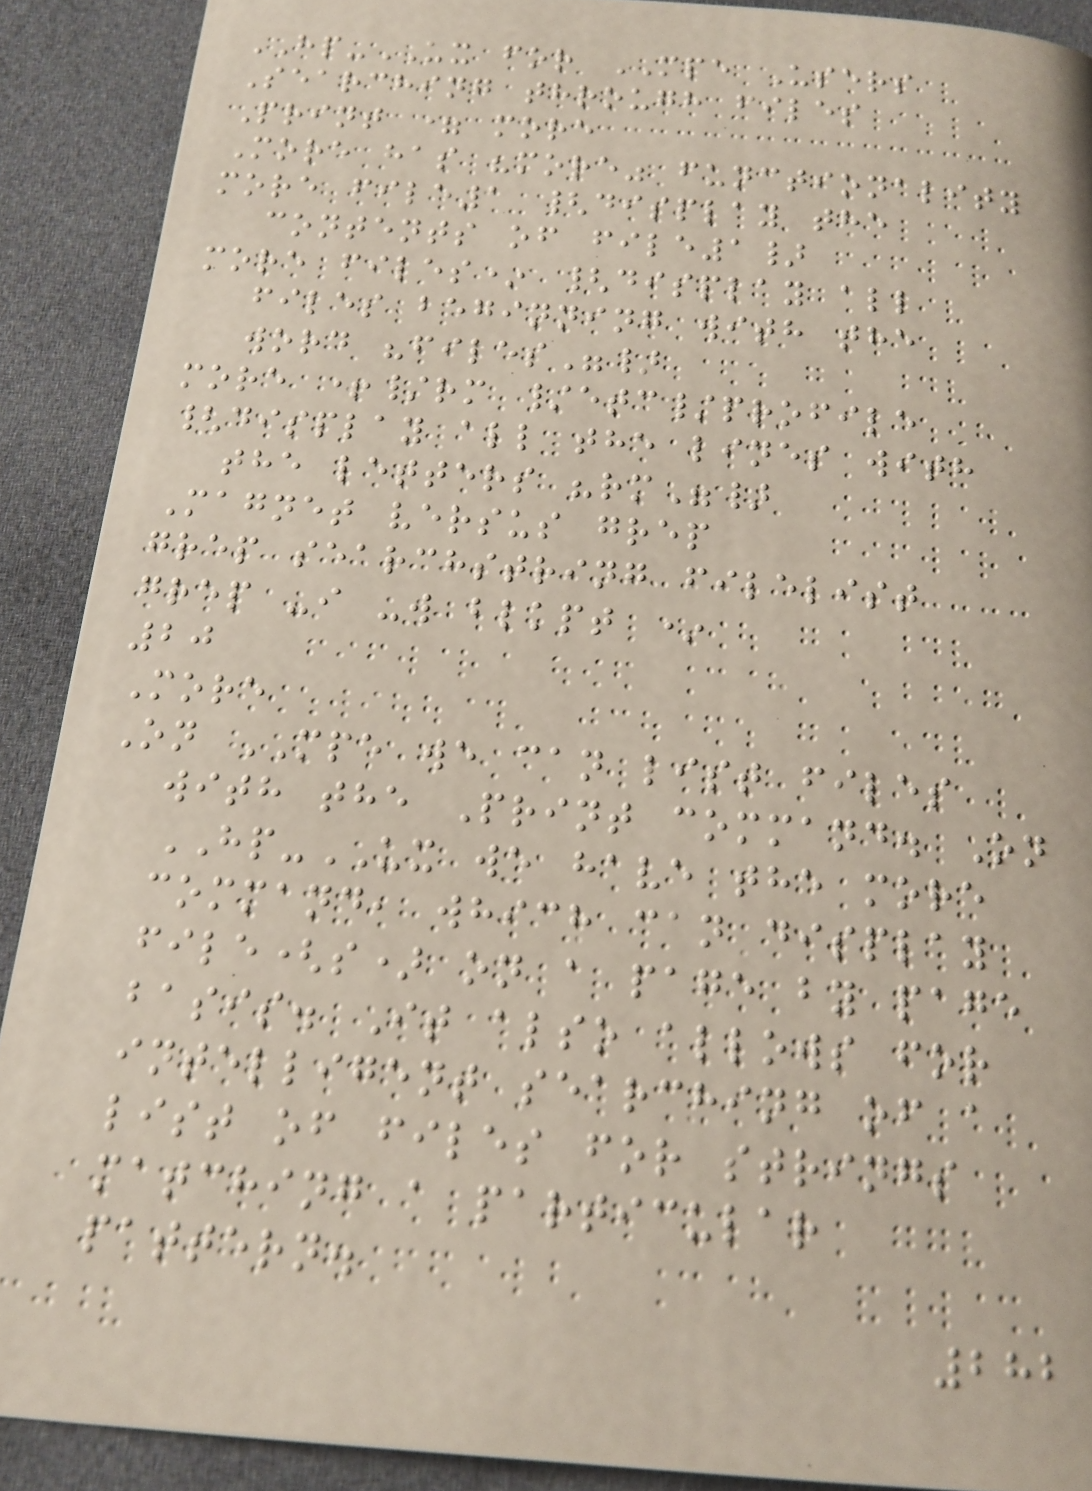HP-UX for MPE Users
Searching through files
Print = more
More has "more" functionality
more file1 {display the
contents of file1}
more files* {display all
files beginning with the
word "files"}
more +/rm /etc/profile
{display all the lines with
the letters "rm"}
Magnet versus grep
grep searchstring filelist
grep -i -w blkpt *
20
More
On MPE we can list files
with the Print command. On
HP-UX we have the more
command, which can display
file(s) on a page by page
basis. It also allows for
intelligent searching of a
list of files for strings
matching a particular
pattern.
282
